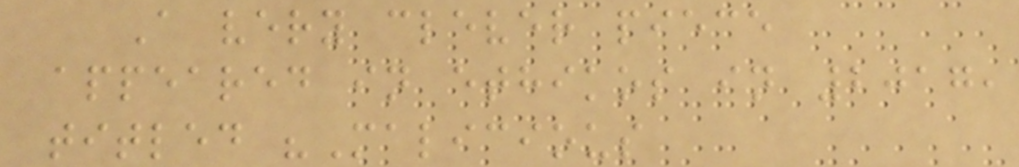A very clever piece
appeared in ethikos in 2017,
titled "Malicious
